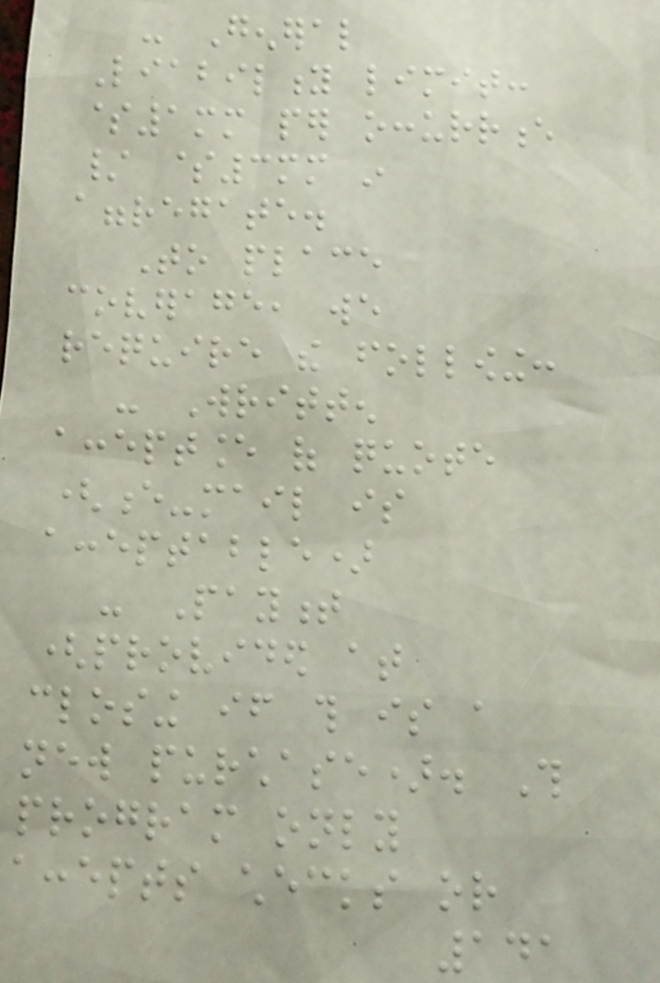- General
Liability limit:
$1mm per occurrence
/ $3mm in
aggregate.
To place
coverage, we
require the following:
- Written
acceptance of quote
(e-mail is
acceptable)
- Payment
(provided at
closing if this is a
new purchase). This
program only
accepts checks or
141
